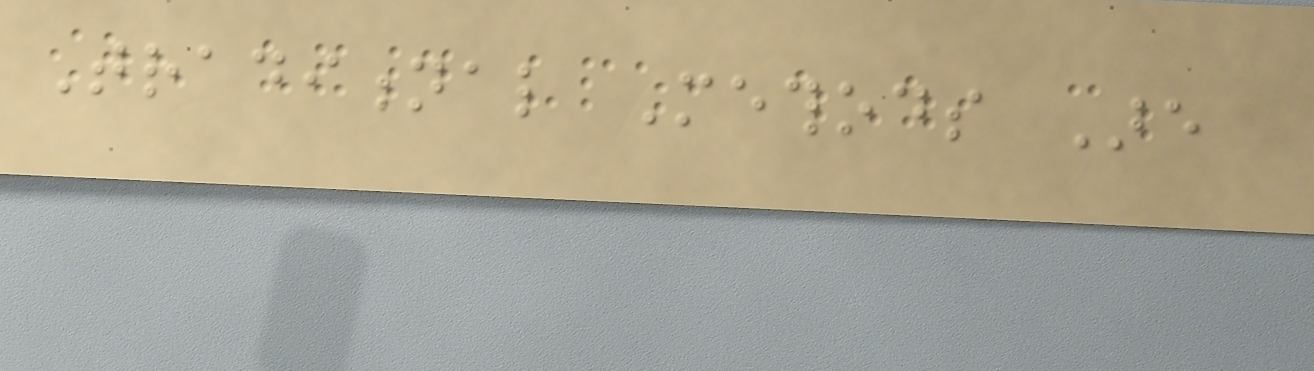Traditional Methods Are
